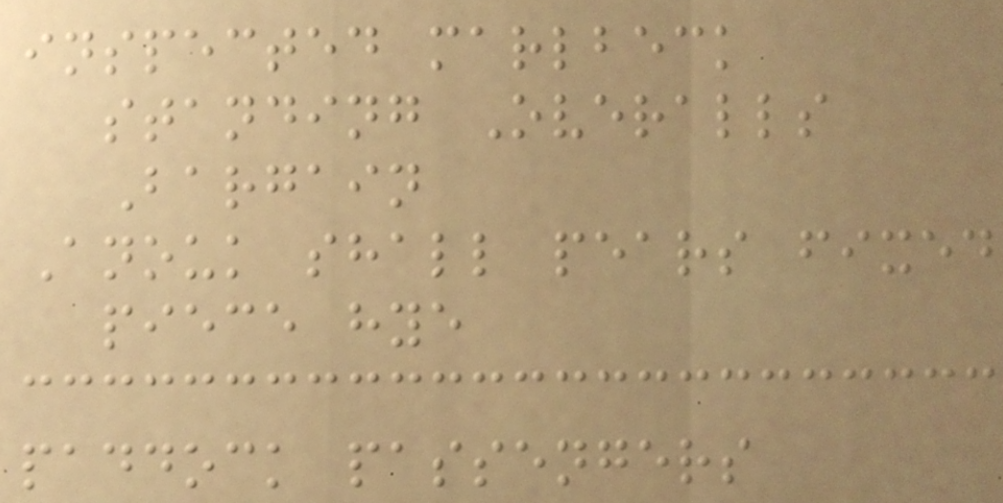inspected marlbeck
standing Overalls
Bargain
Anouk shall pears fixed
piece hye
paddock passengers
